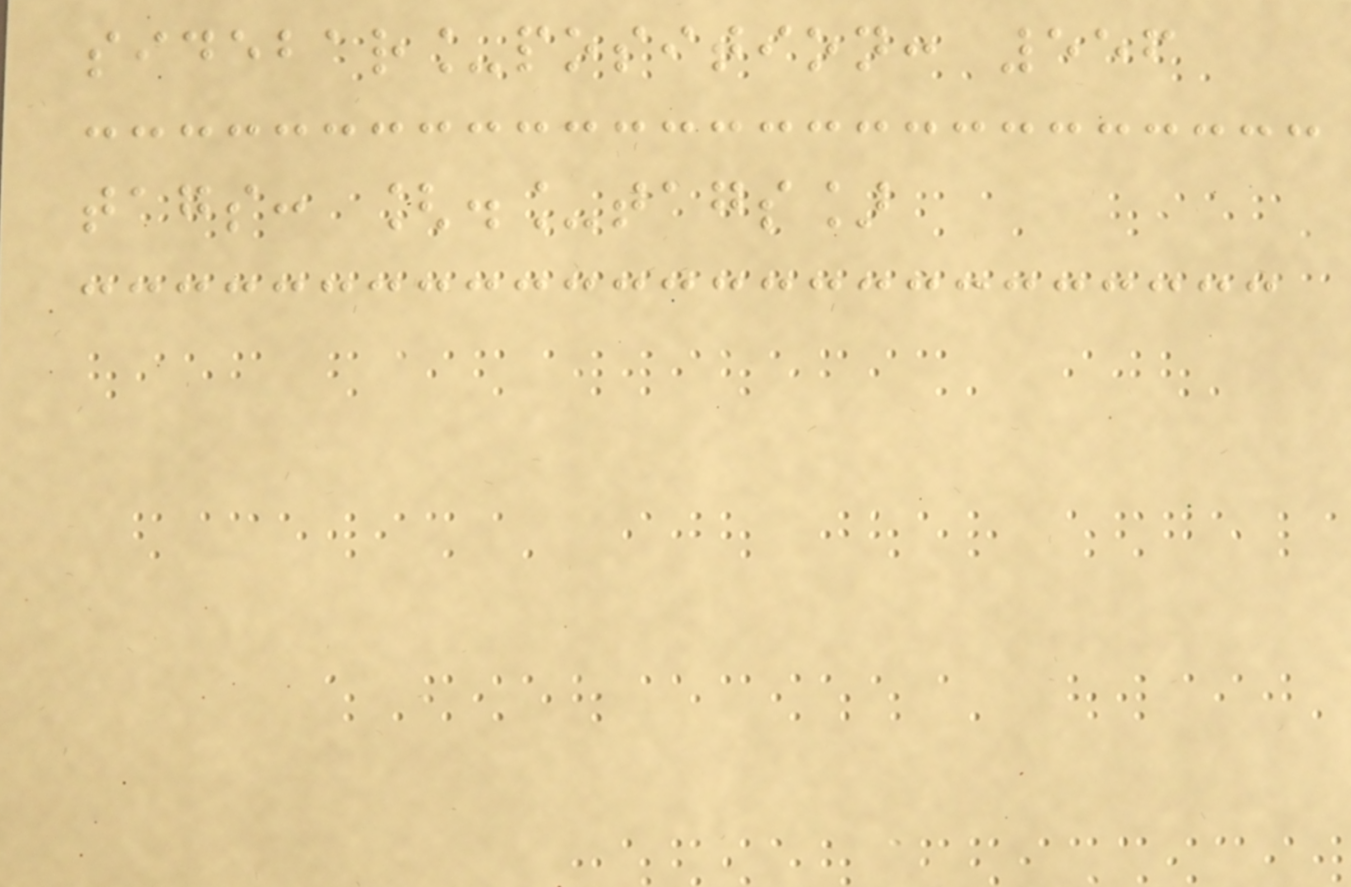sidebar_position: 556
tags: [._tags]
